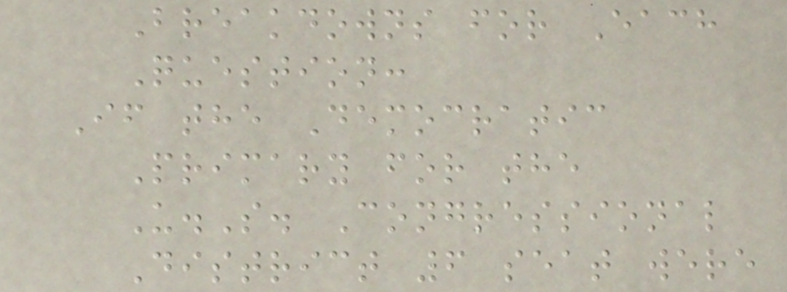Breakdowns for Each
Question:
If the Democratic
Primary for the
U.S. Congressional
District 6 seat were
